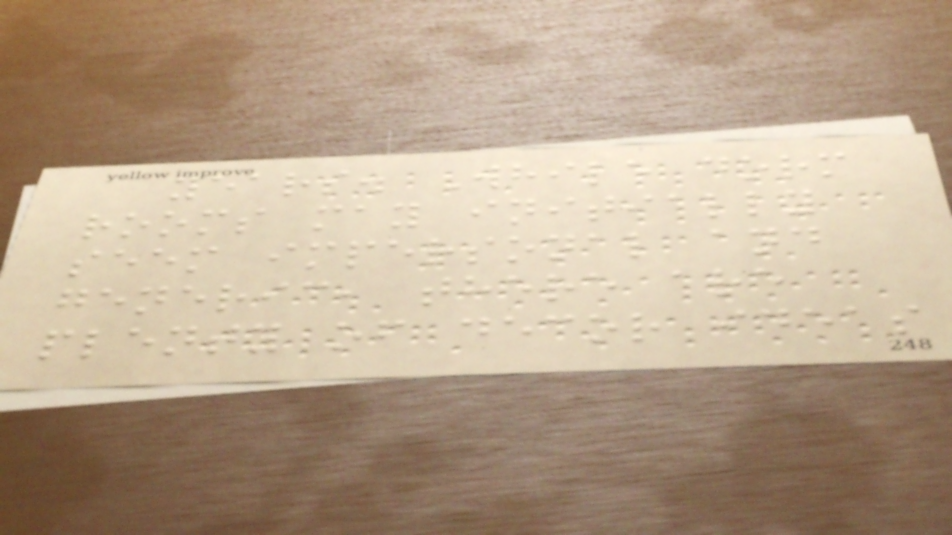years. While dorm
rooms may initially
seem impersonal and
generic, there are
plenty of decor ideas
